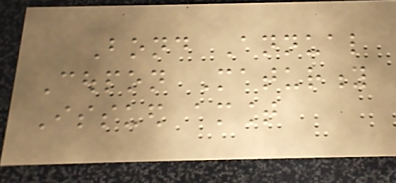Bond Annual
Coupon Maturity
Issued amount
